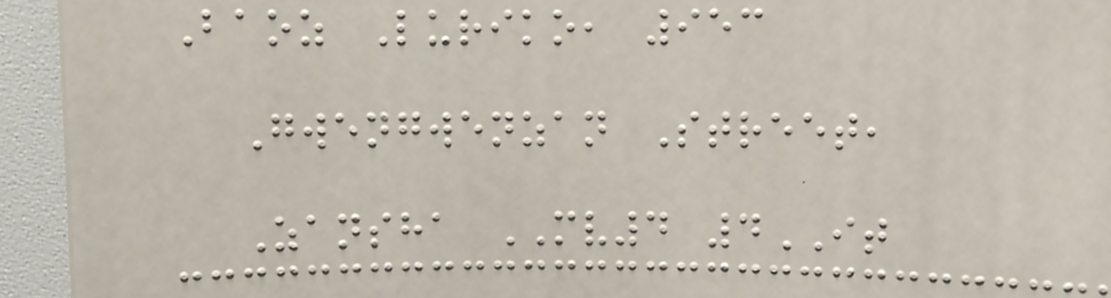Baoz Luriko, 953
Gwengwenzan Street,
Zansha MV4 4IT
